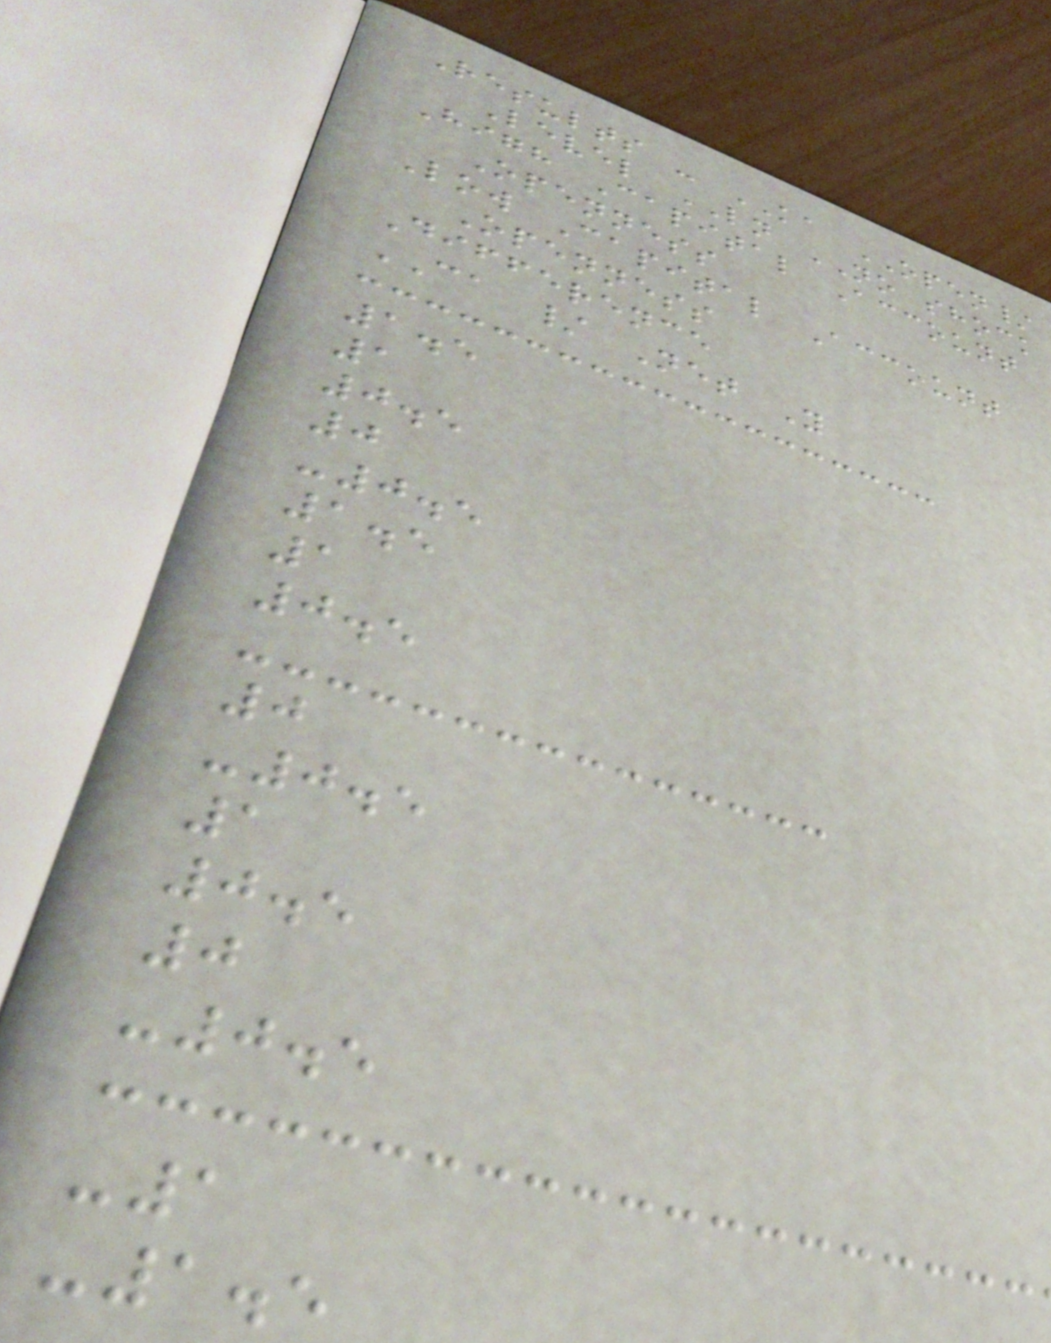Results - KA OPEN/
Level LN NO shock
High Capital Account
Openness
Low Capital Account
Openness
Difference
CA / Net Y
1.5
1
0.5
0
-0.5
1.5
1
0.5
0
-0.5
1
0.5
0
-0.5
-1
-1.5
